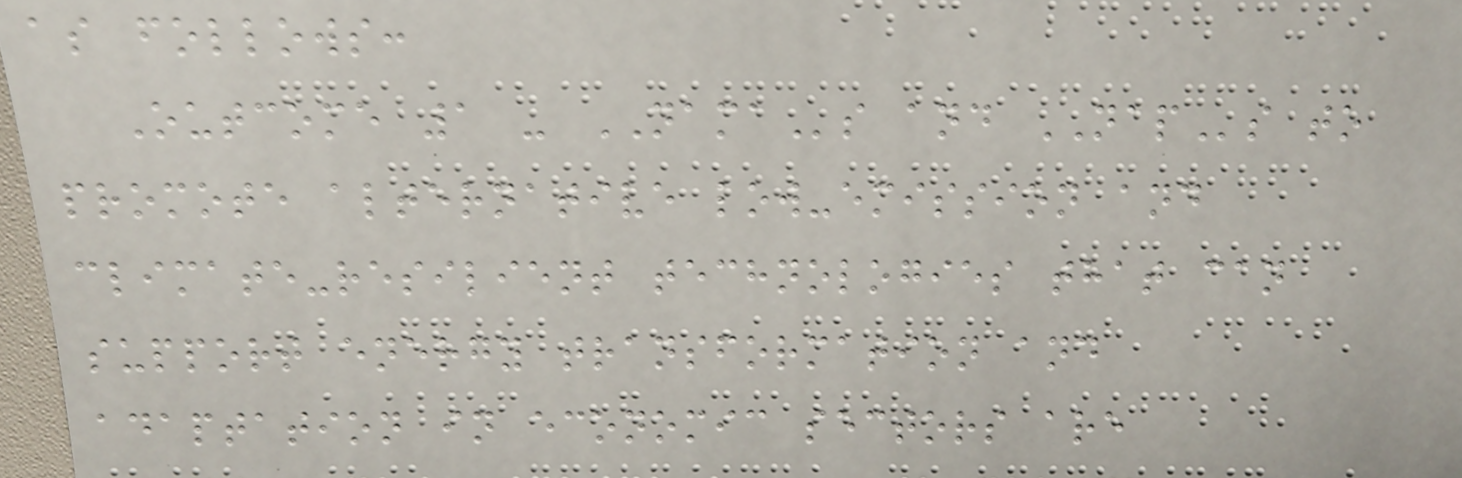as follows:
Outcome 1 - NAMAs and NAPs to
promote alternative low-emission and
climate-resilient technologies that can
support energy transformation and
adaptation in economic sectors are
